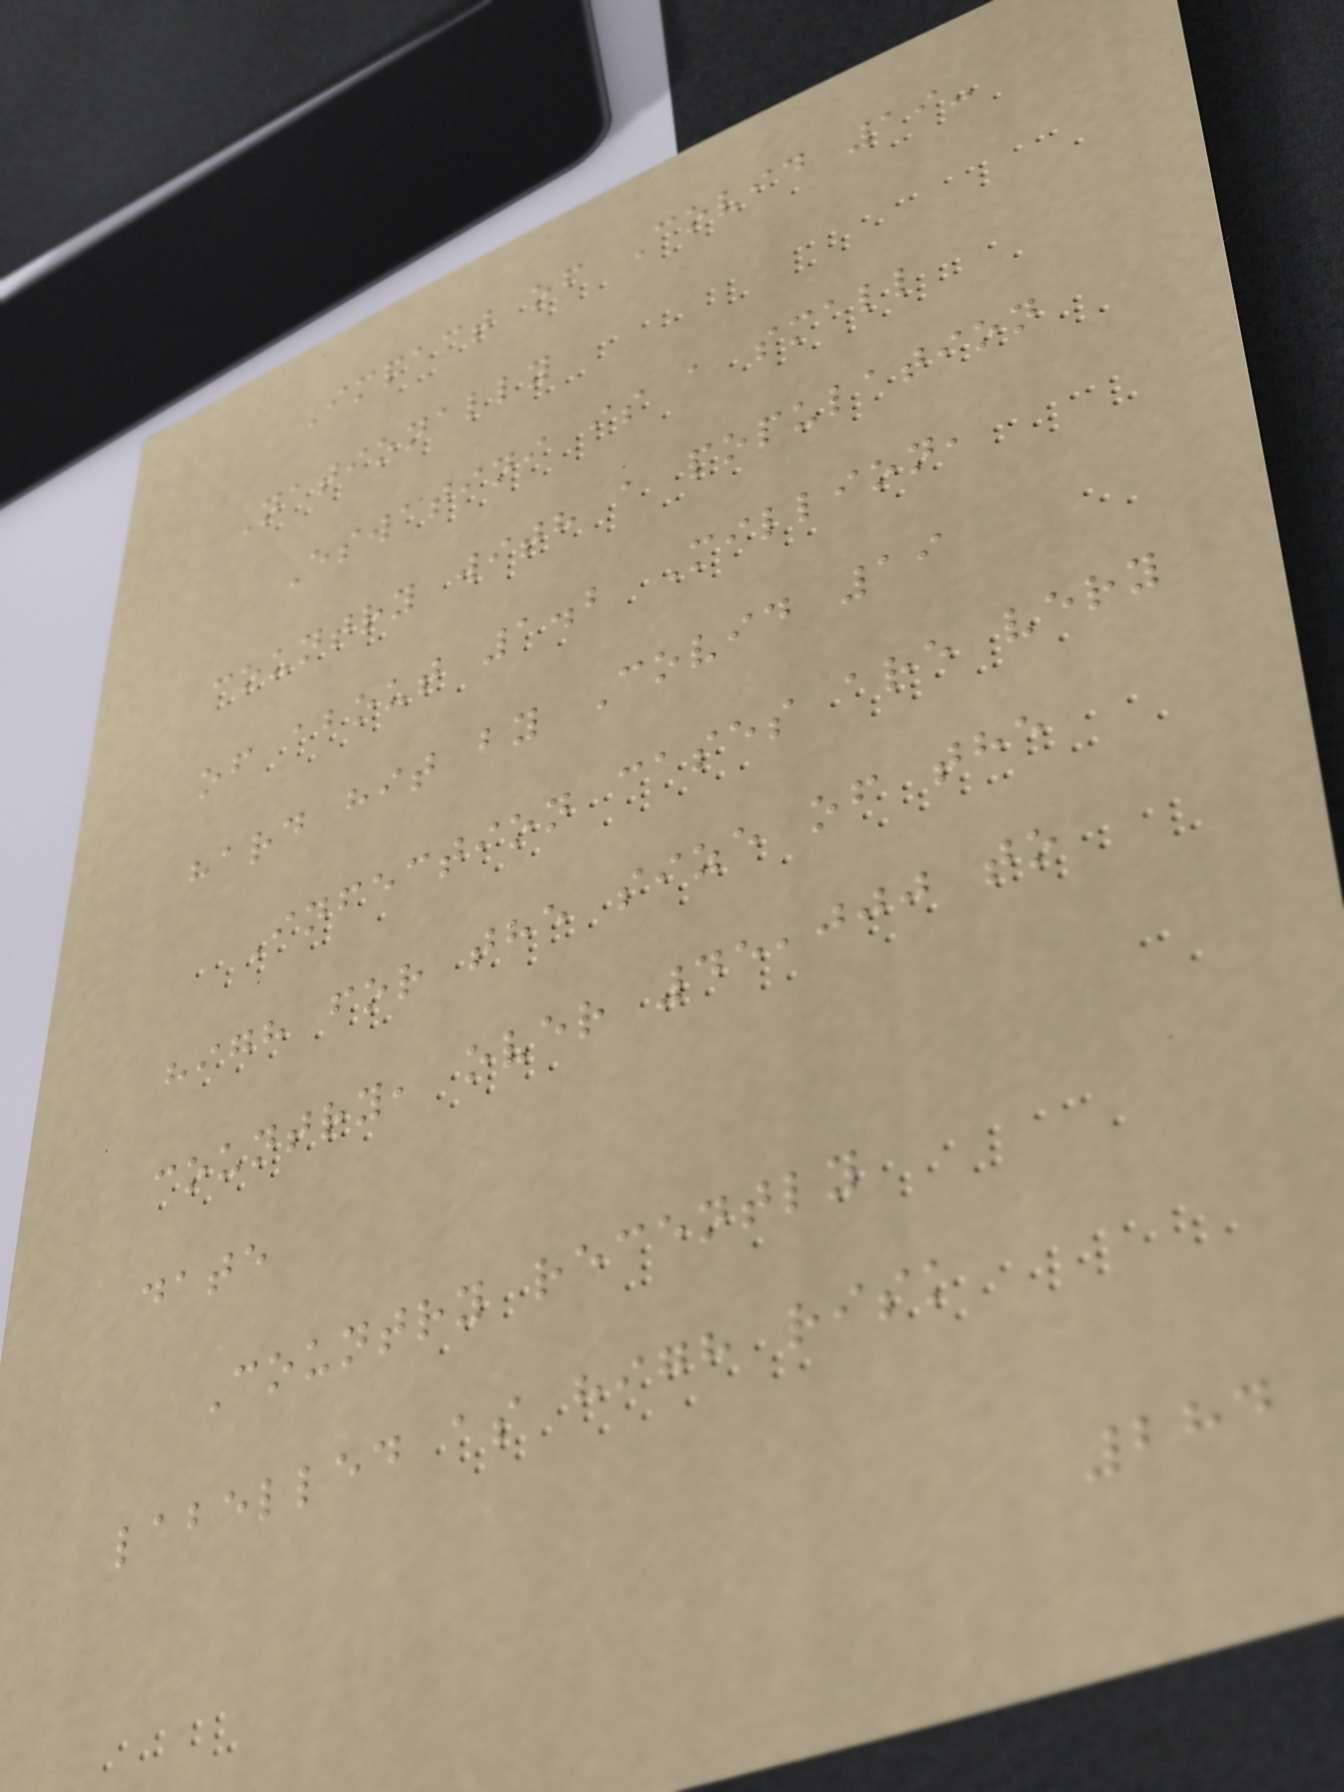Impact of Covid 19-
Nationally
Eswatini is a small
country with a population
of about 1.2 Million,
hard hit by Covid 19
Infection cases are very
high for the size of the
country, over 45,000 to
date
Country recently
labelled as high risk
284
